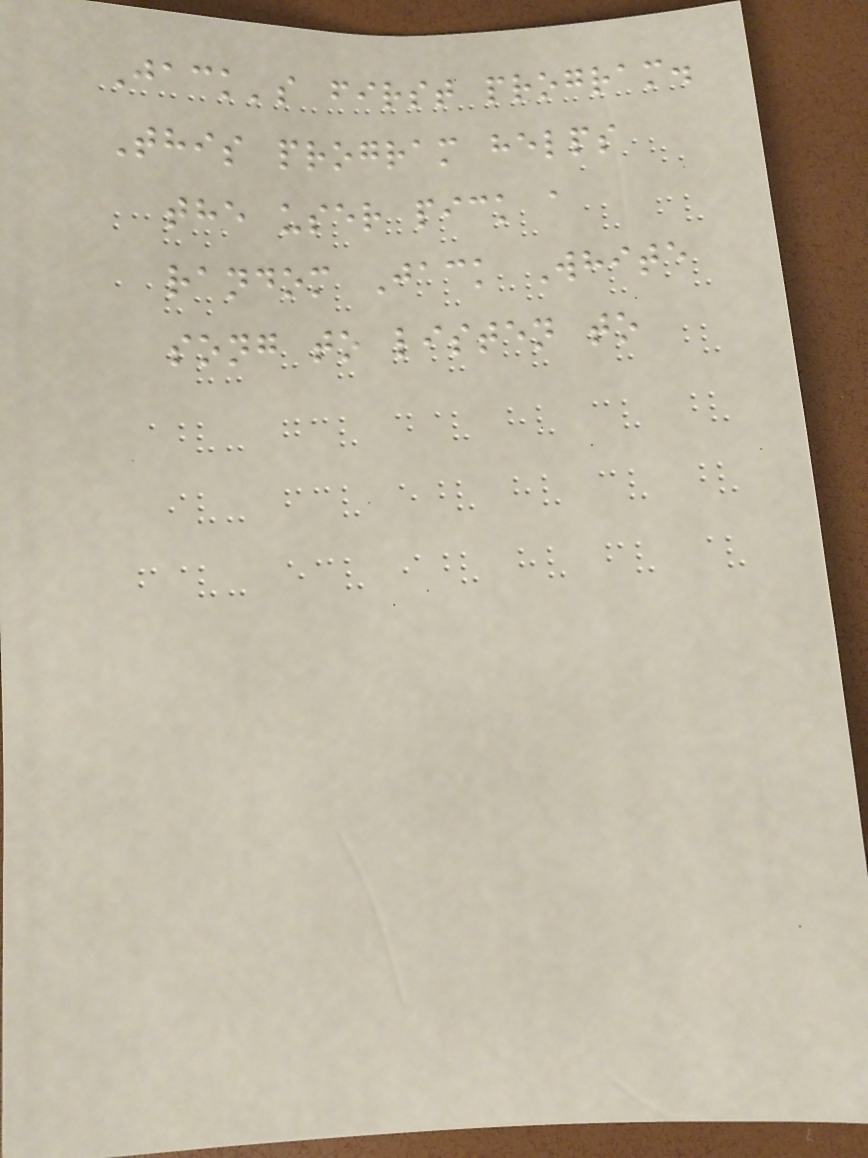Jack's first program.
This program helps
the user pick a
random Jack White
song to listen to
